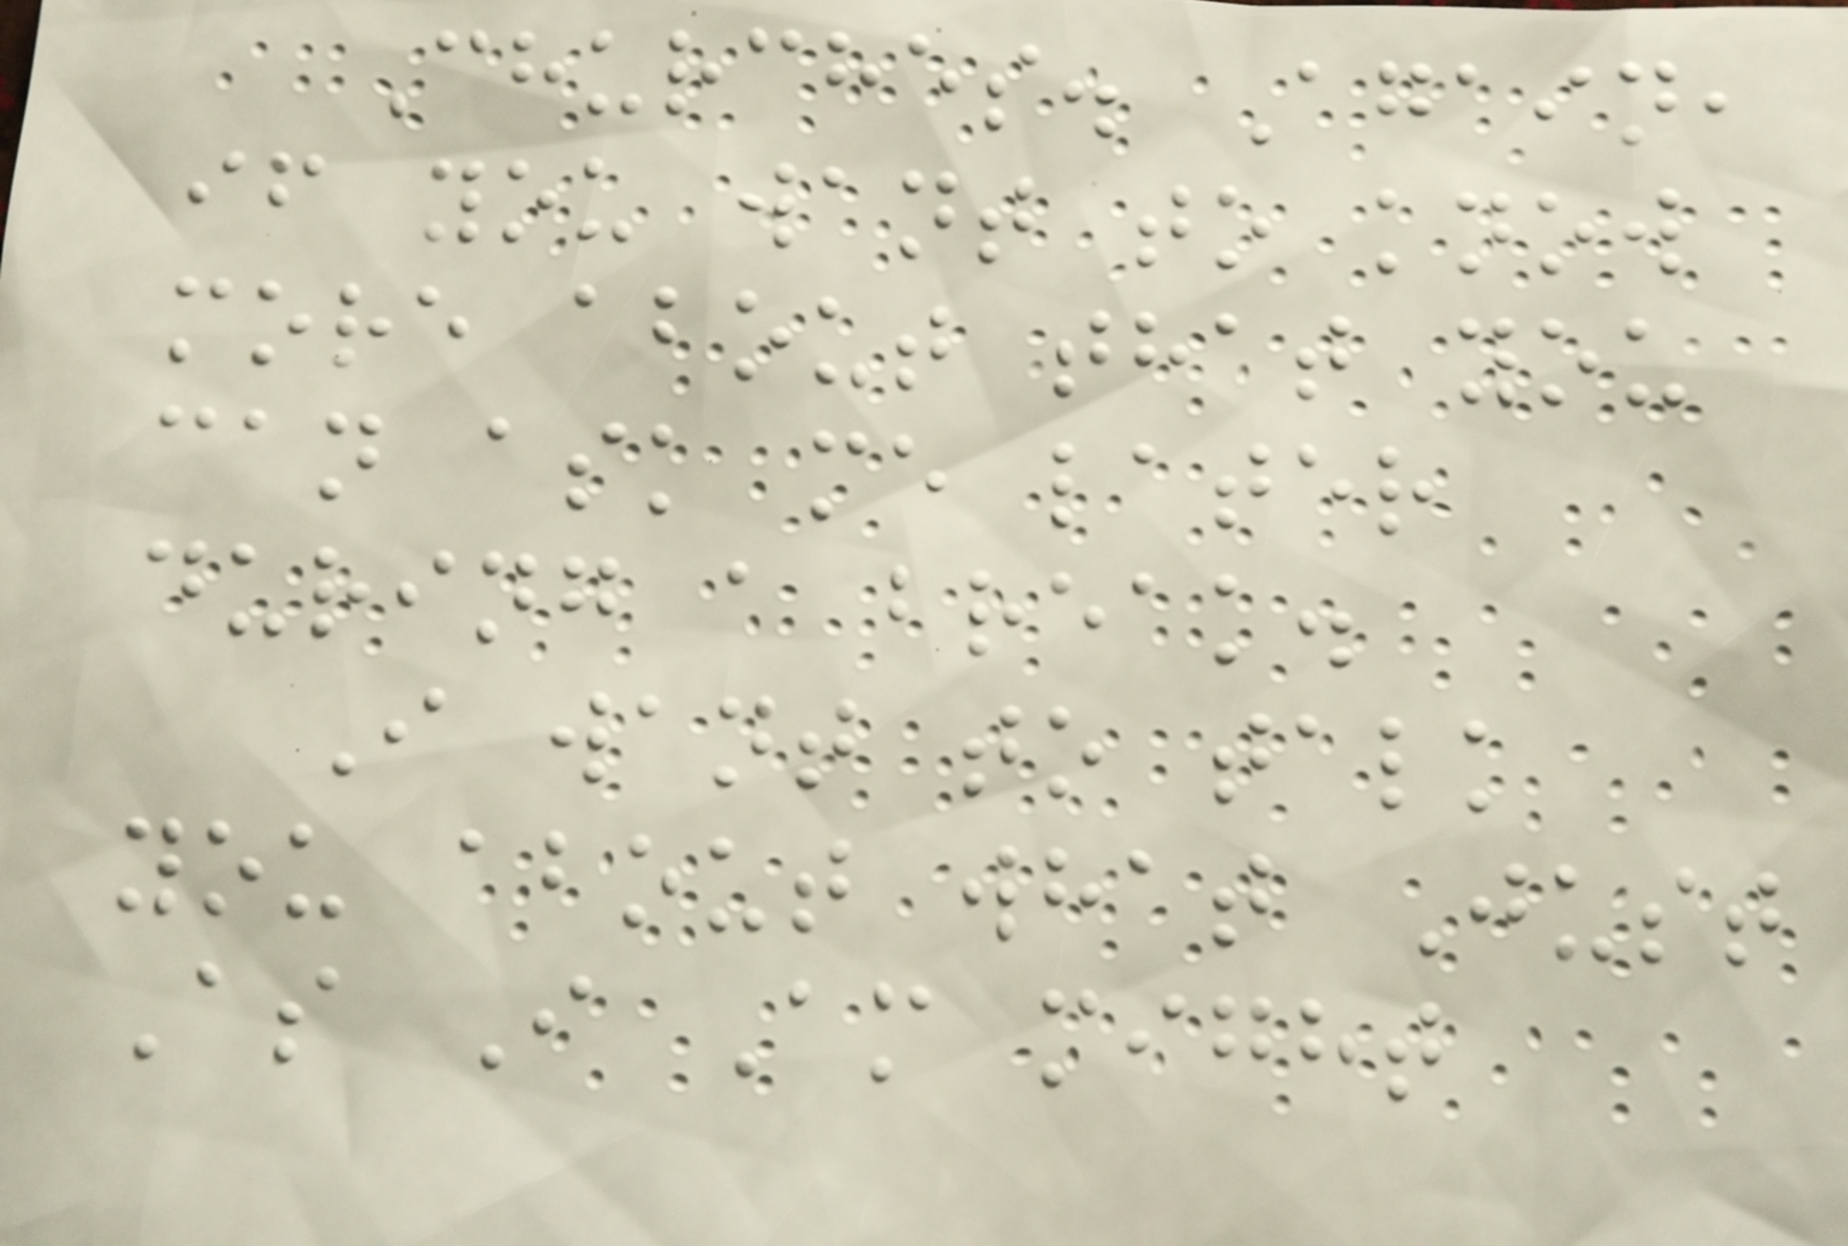Churches. Again,
if you want to know
more about that you
can ask me later
during a break.
I want to talk
you about what Just
As I Am might
